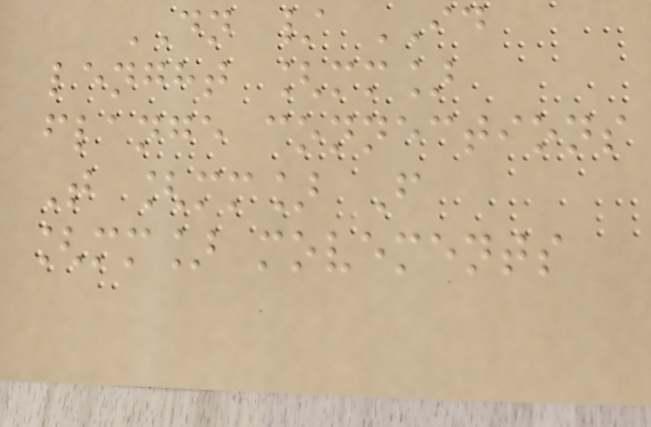DN / ID
lenght [mm]
flange connections
T [mm] F
[mm] movements
